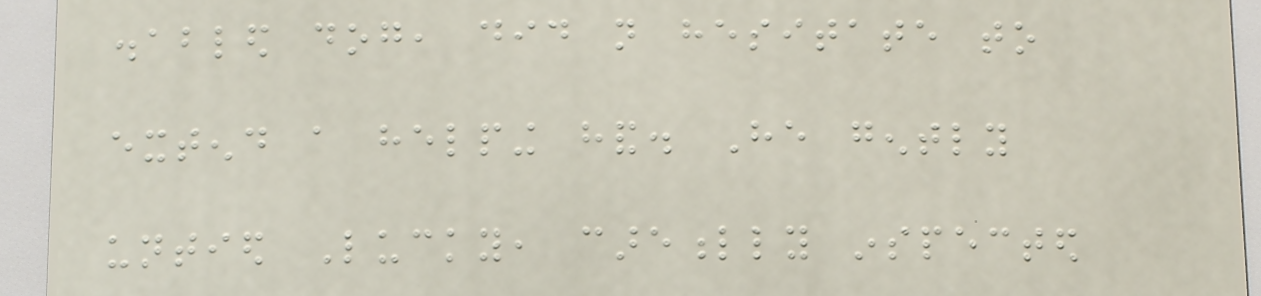disabled dog, did not hesitate to
extend a helping hand. He gently
untied Lucky, carefully inspected
